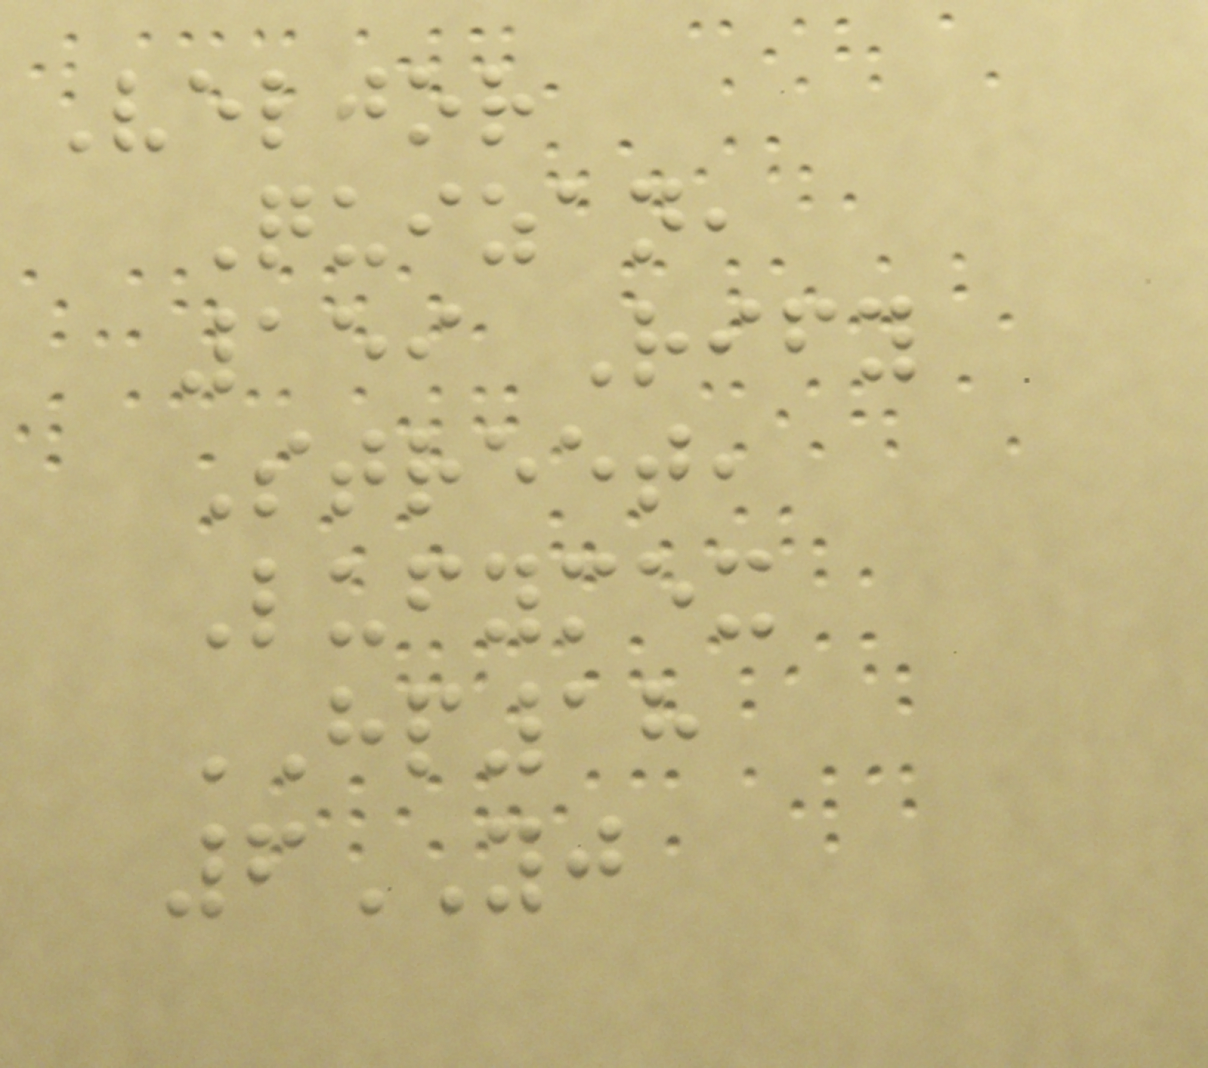Veljor
Quizan,
159 Rify
Street,
Lufymex
HP18
6YJ
